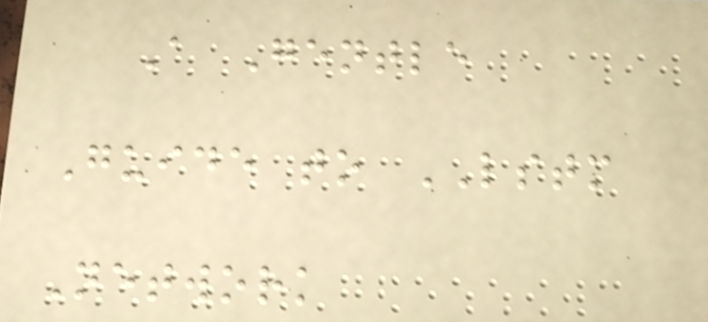A Gentle
Guide to LSTM
Network
